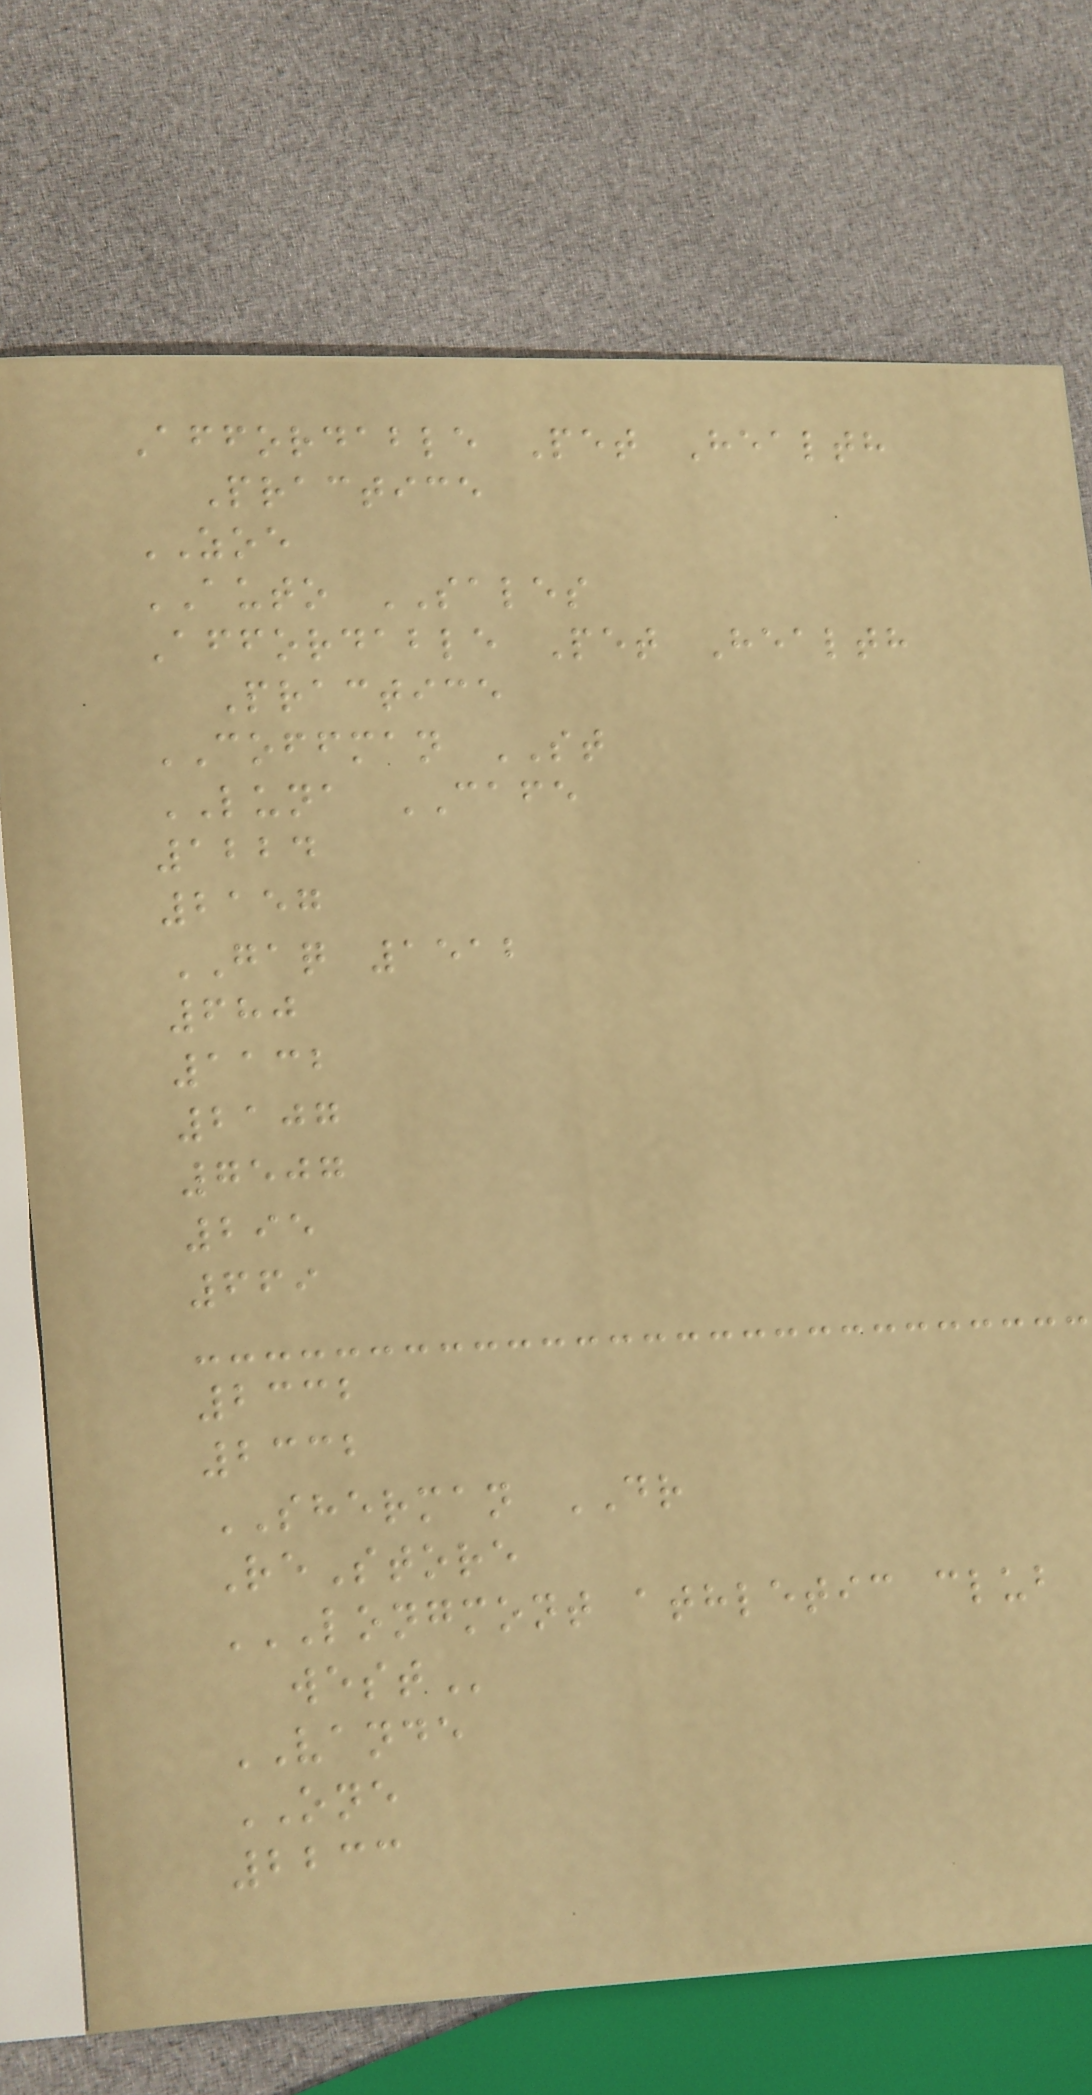Affordable Pet Health
Practice
ZOE
AUTO SALES
Affordable Pet Health
Practice
COFFMAN ST
LUNA CAFE
1224
2157
GAQ 1512
680
1132
2107
7507
295
669
2332
2332
SHERMAN DR
ReStore
LONGMONT ATHLETIC CLUB
WEST
VANDE
ONE
2233
